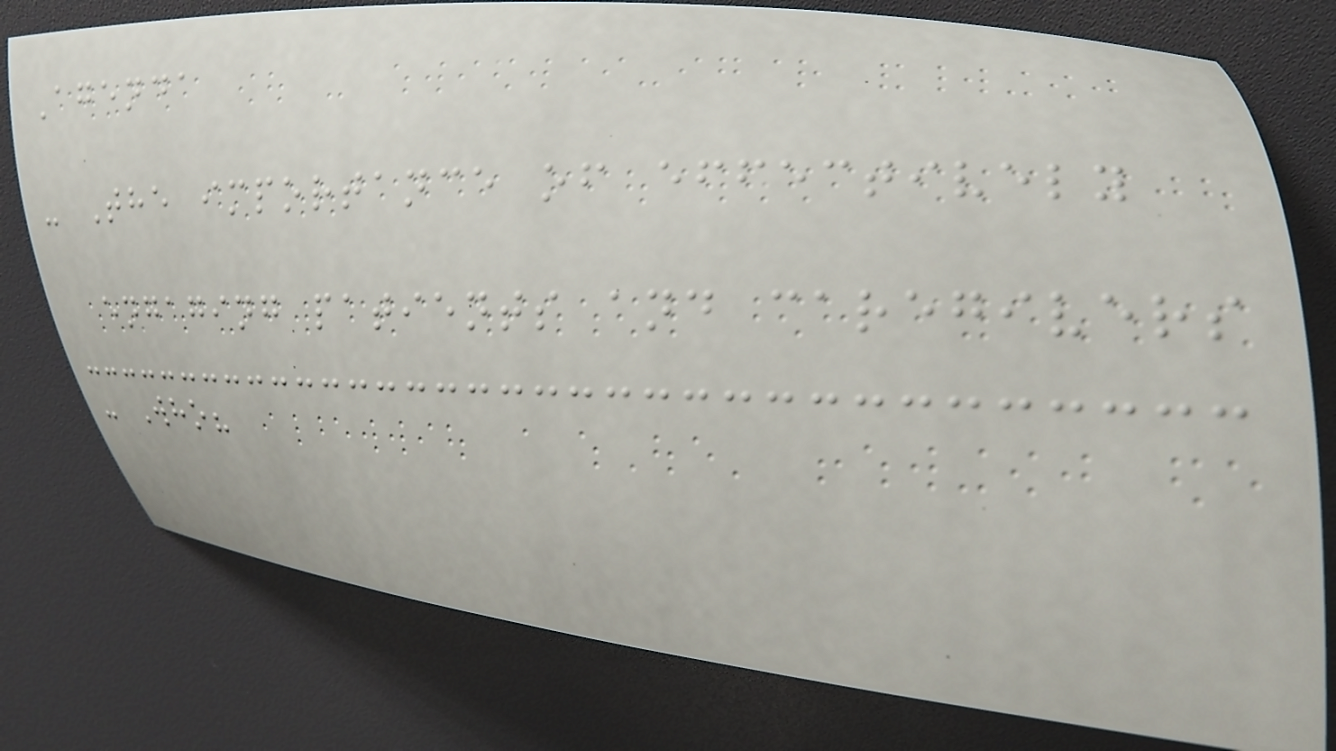Agenda
- The importance of effectively
engaging patients and caregivers
- Who?
